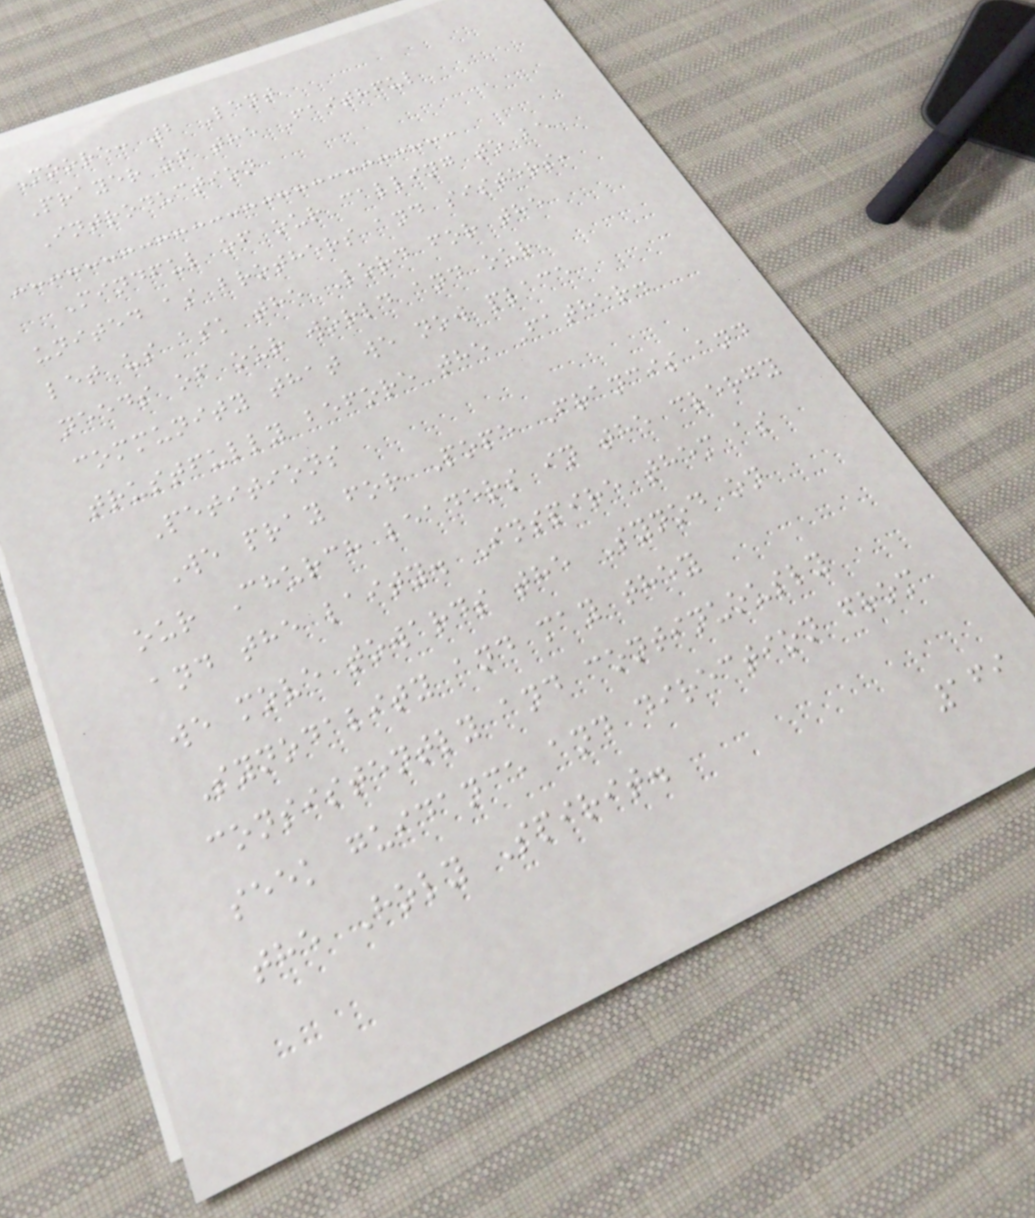Moore: 2 Lent
Prayer of the Faithful
Introduction
Mindful of our calling to be
united as brothers and sisters,
let us ask the Lord for the
needs of our world and our
community that we now place
trustfully before the Father.
Petitions
We pray for Pope Francis and
our Church leaders in the clergy
and the laity. Inspire them as
we move towards the Synod on
Synodality and may they
consistently and continuously
seek guidance and direction from
the Holy Spirit.
169
